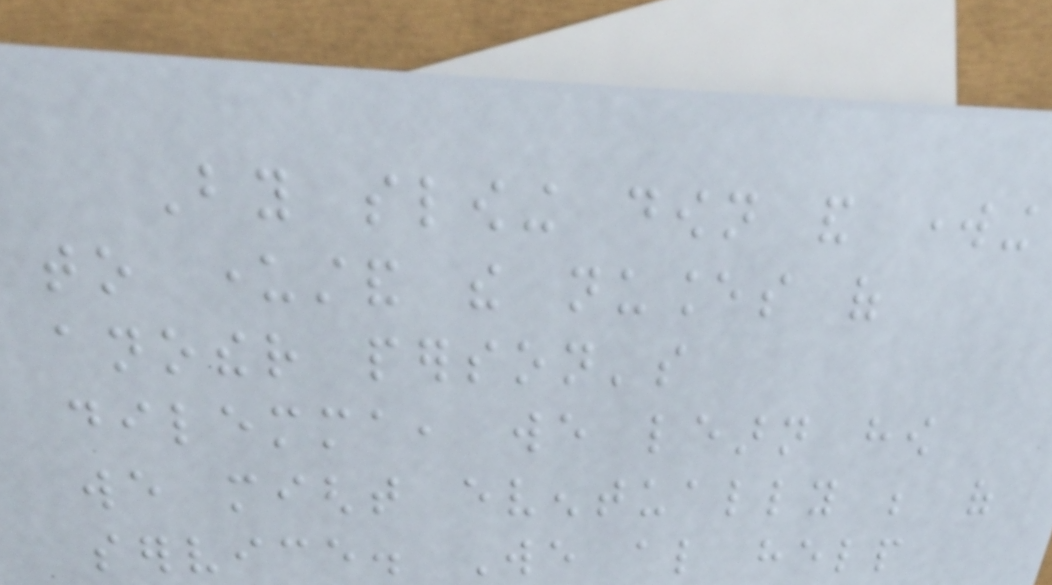By slowing down and working
to understand the nuances of
another person's
dilemma, we learn how
we might eventually be of
service. We also help
